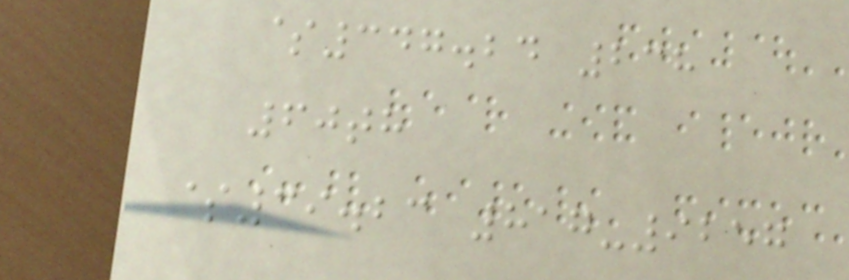$347.24 238
60th
$39.23 817-9257
